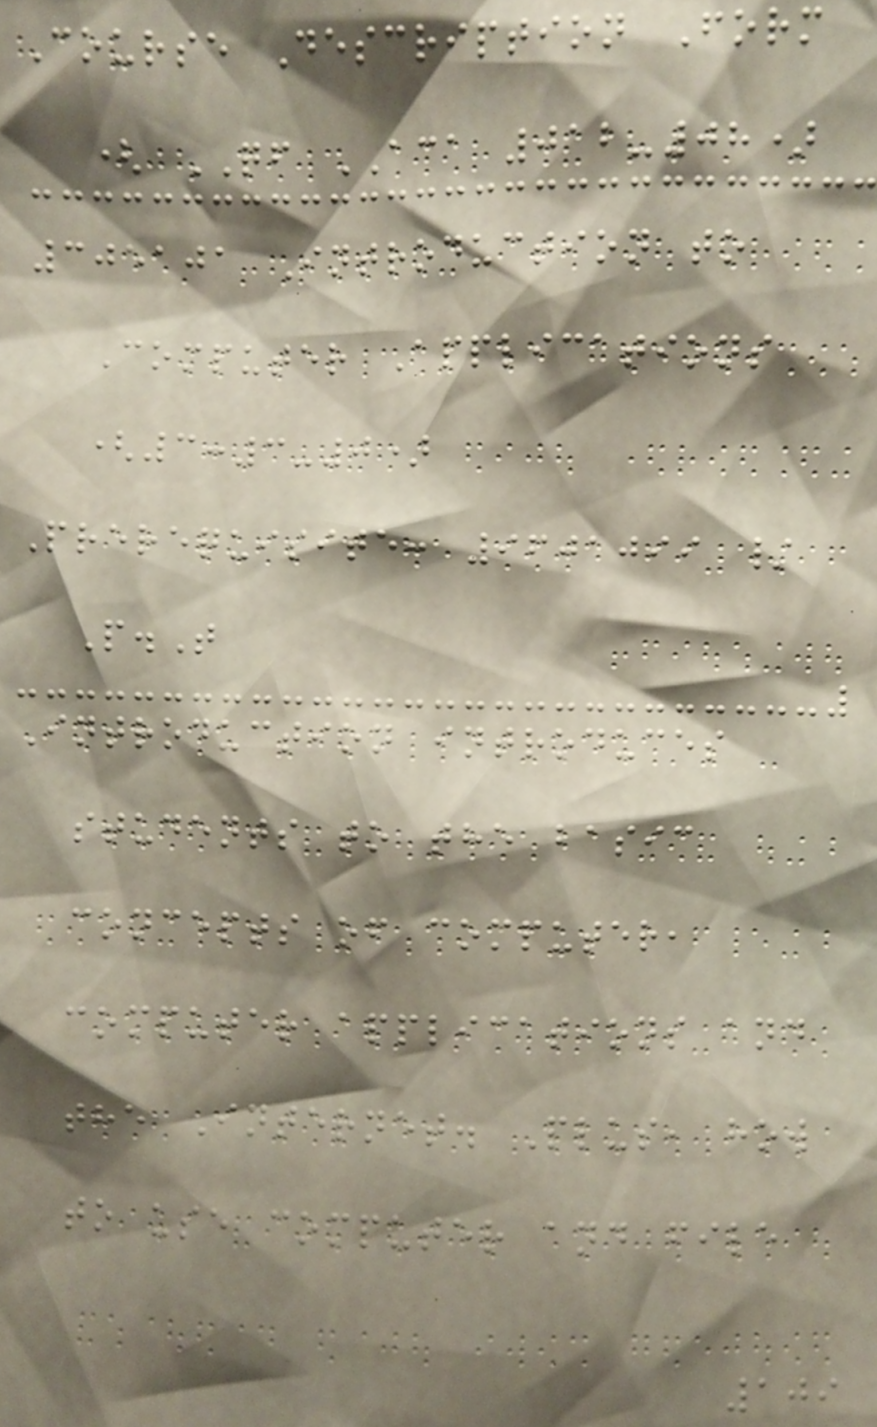Course Description Form
( QF ACA 012-08)
305101 Introduction to
Computer Applications
(3:3-0)
Prerequisite: 9601099 /
P.T
Introduction introduces
students to the basic
concepts of computer,
computer applications and
the Internet. Plus, how
to use computer and file
109
